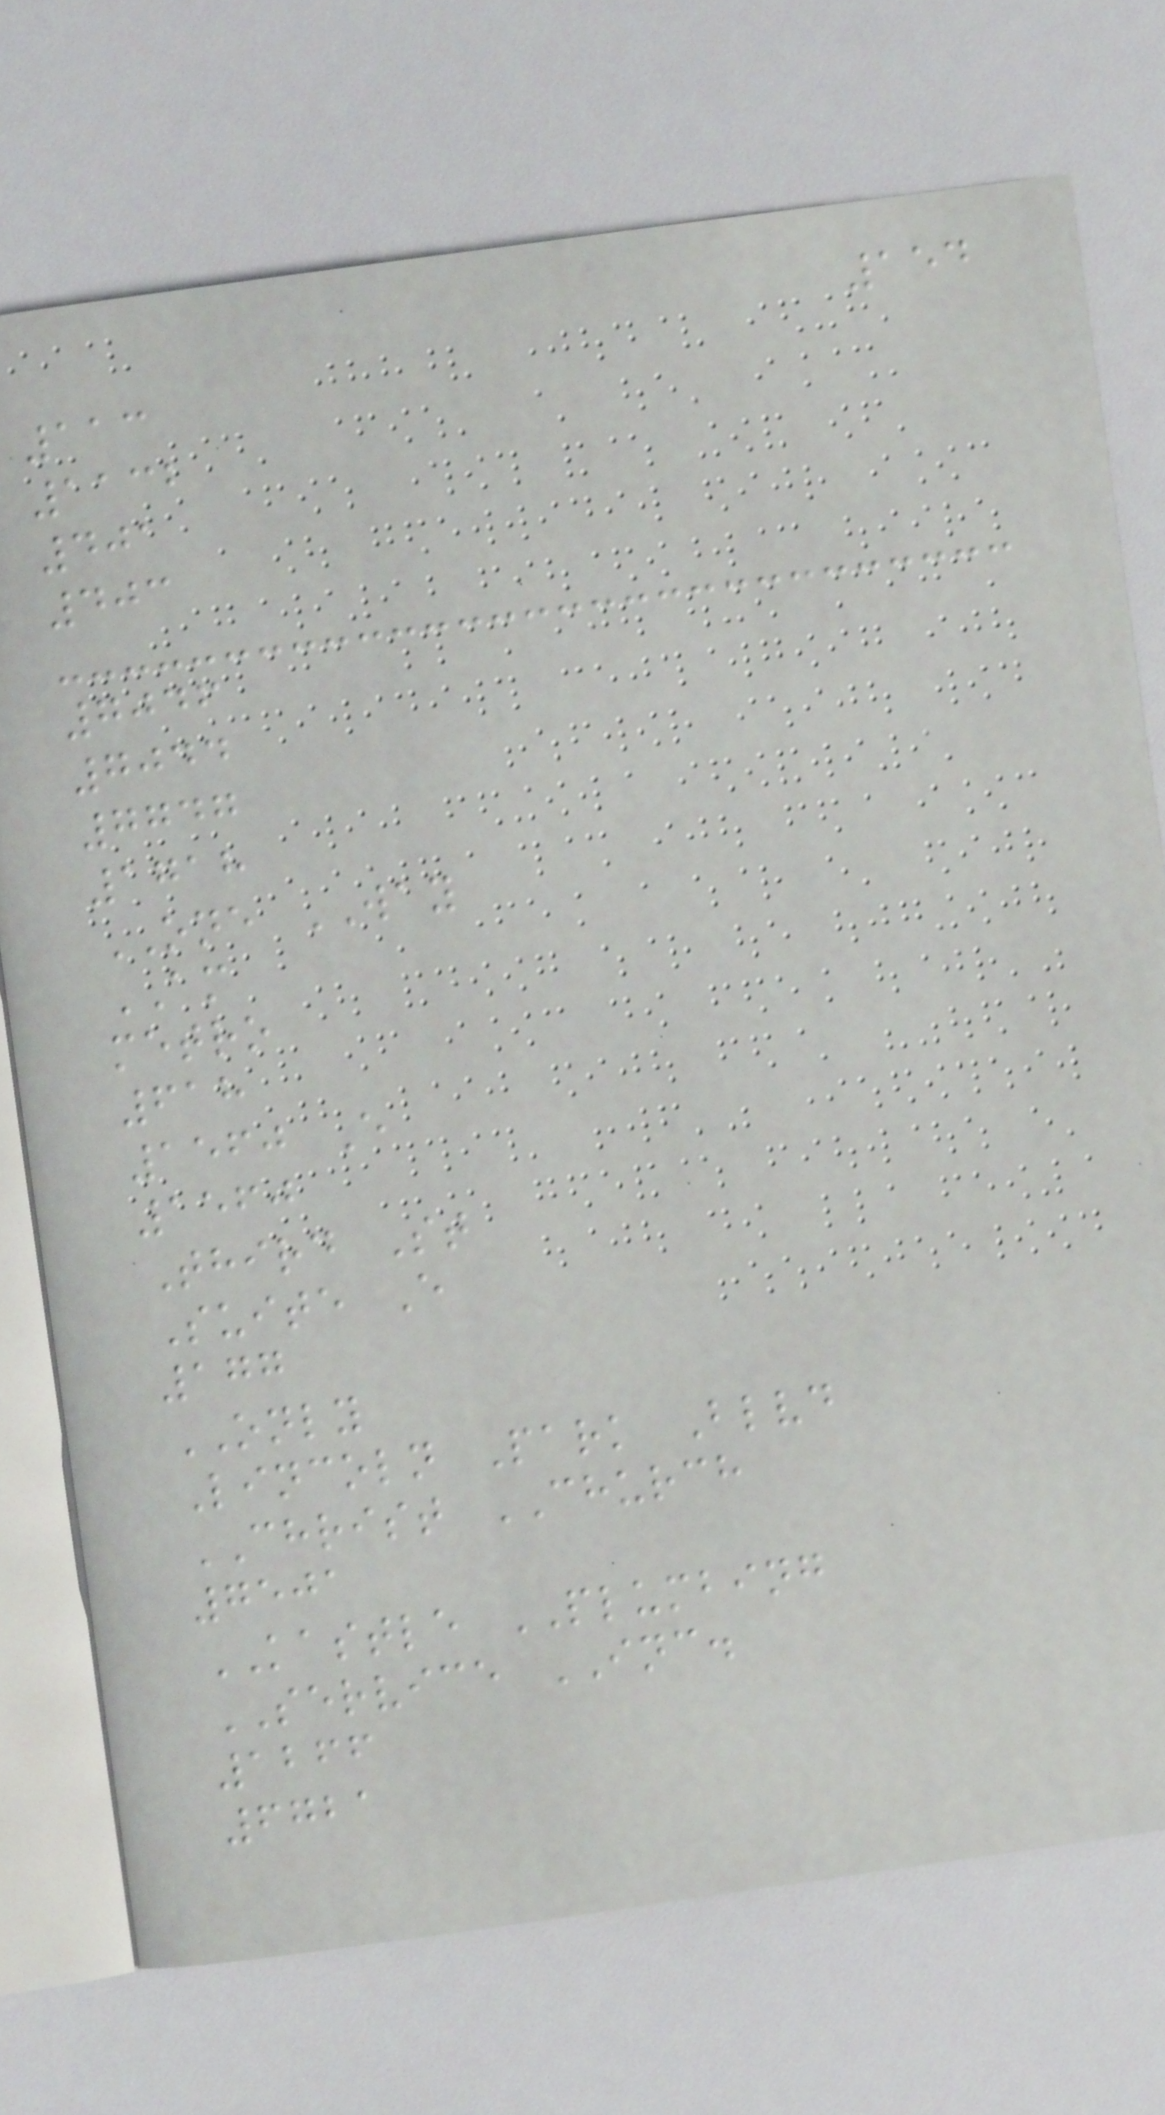154
113
1132
401
403
7046
7044
7747
1718
ONE WAY
AM
metro
618
1560 E
1560
Third St
Suite E
177
ONLY
Lincoln Park Blvd
CHRIST CHURCH
7501
KASTLE PLUMBING
SERVICE INC.
1266
6721
